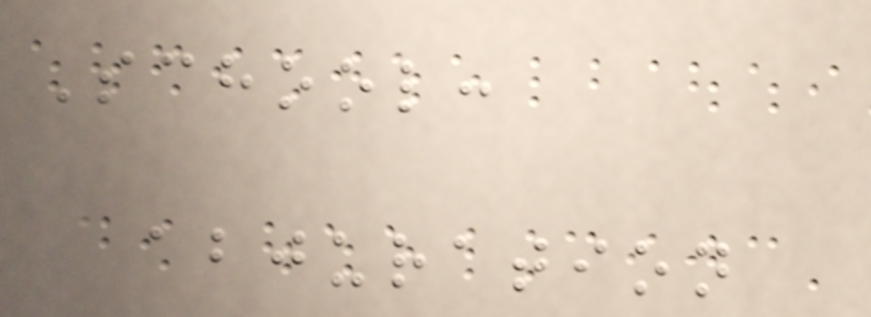School:
abjuration
